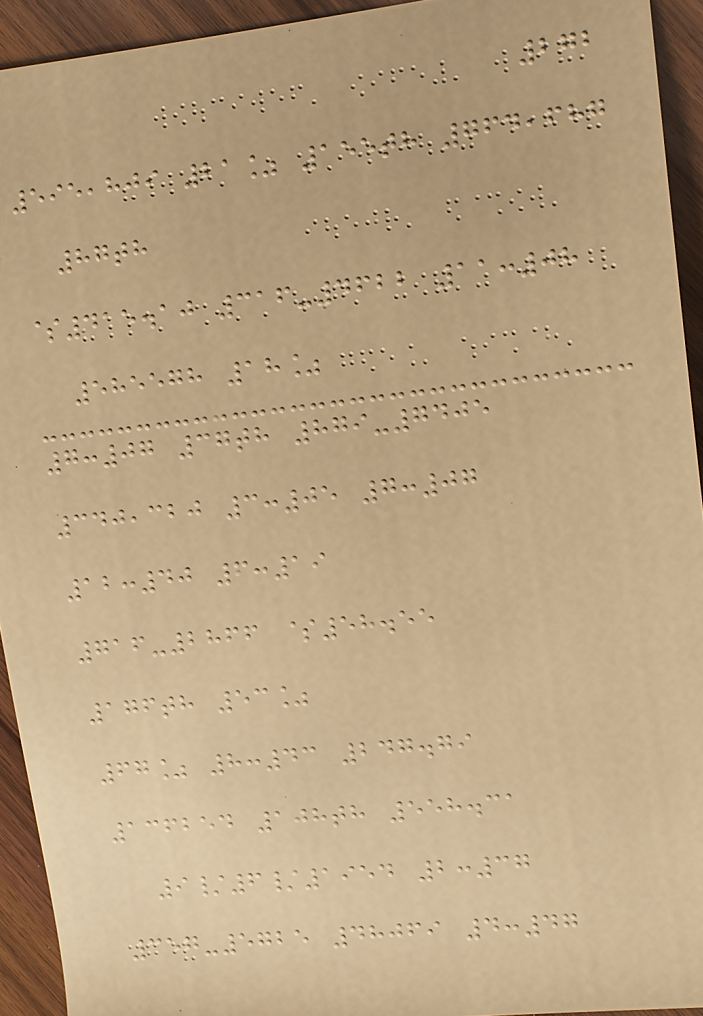272
595,809 21% 155th 764,687
87th
$415.10 316-4622 11:08
585578 18%
7:07 37th 879-7405
340,320 3:05 7:07
12:40 6:19
716-2866 $58.55
176th 53%
67% 8:43 247.79
136254 108th 558.31
9/6/1954 2:37
357-5725 48069 4:47
